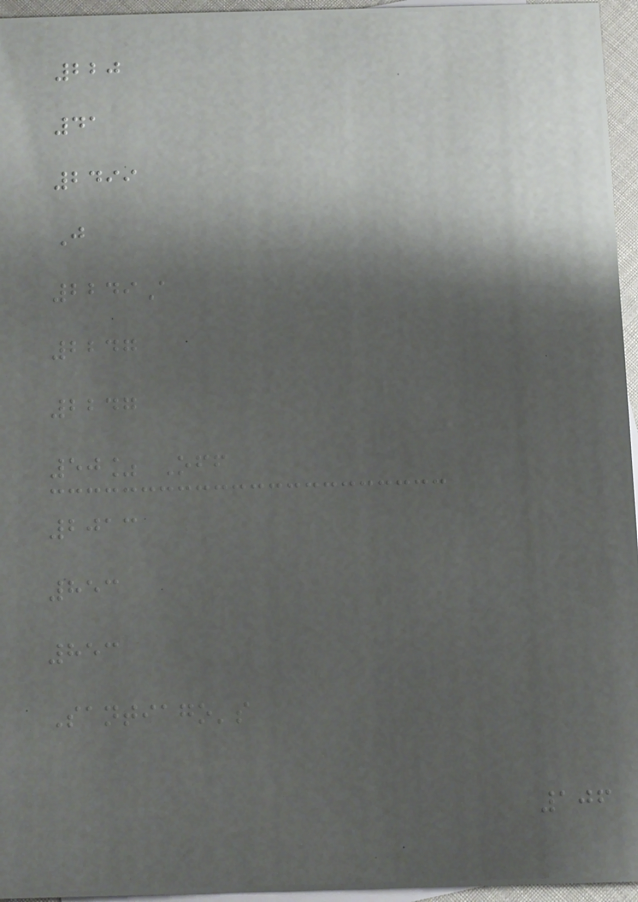220
41
2499
J
2249A
2247
2247
50% Off
2013
853
853
Santiago's
106
